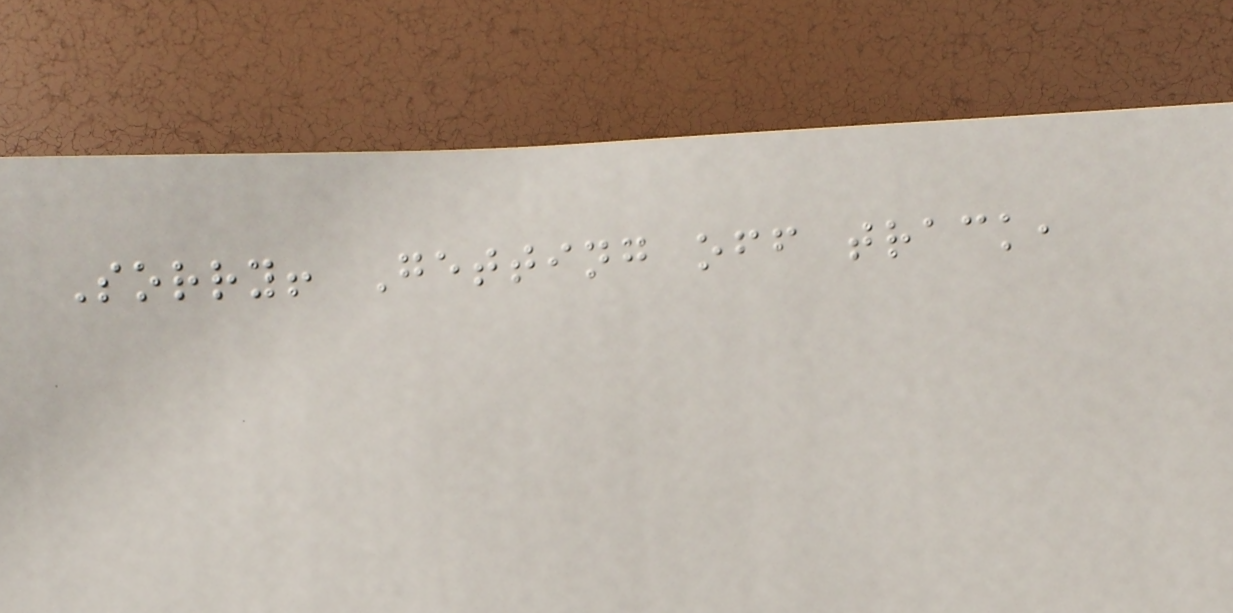Sorry! Getting off track,
